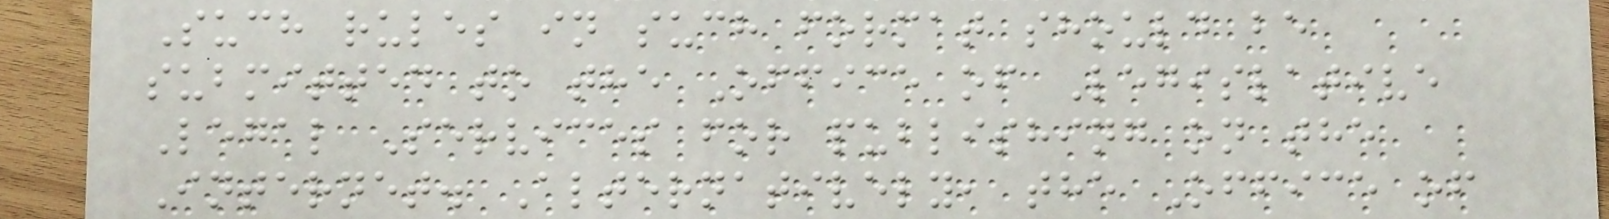Such rules in such format should be
submitted to the Office of Legislative
Legal Services for publishing on the
Internet. Alternatively, the Office of
